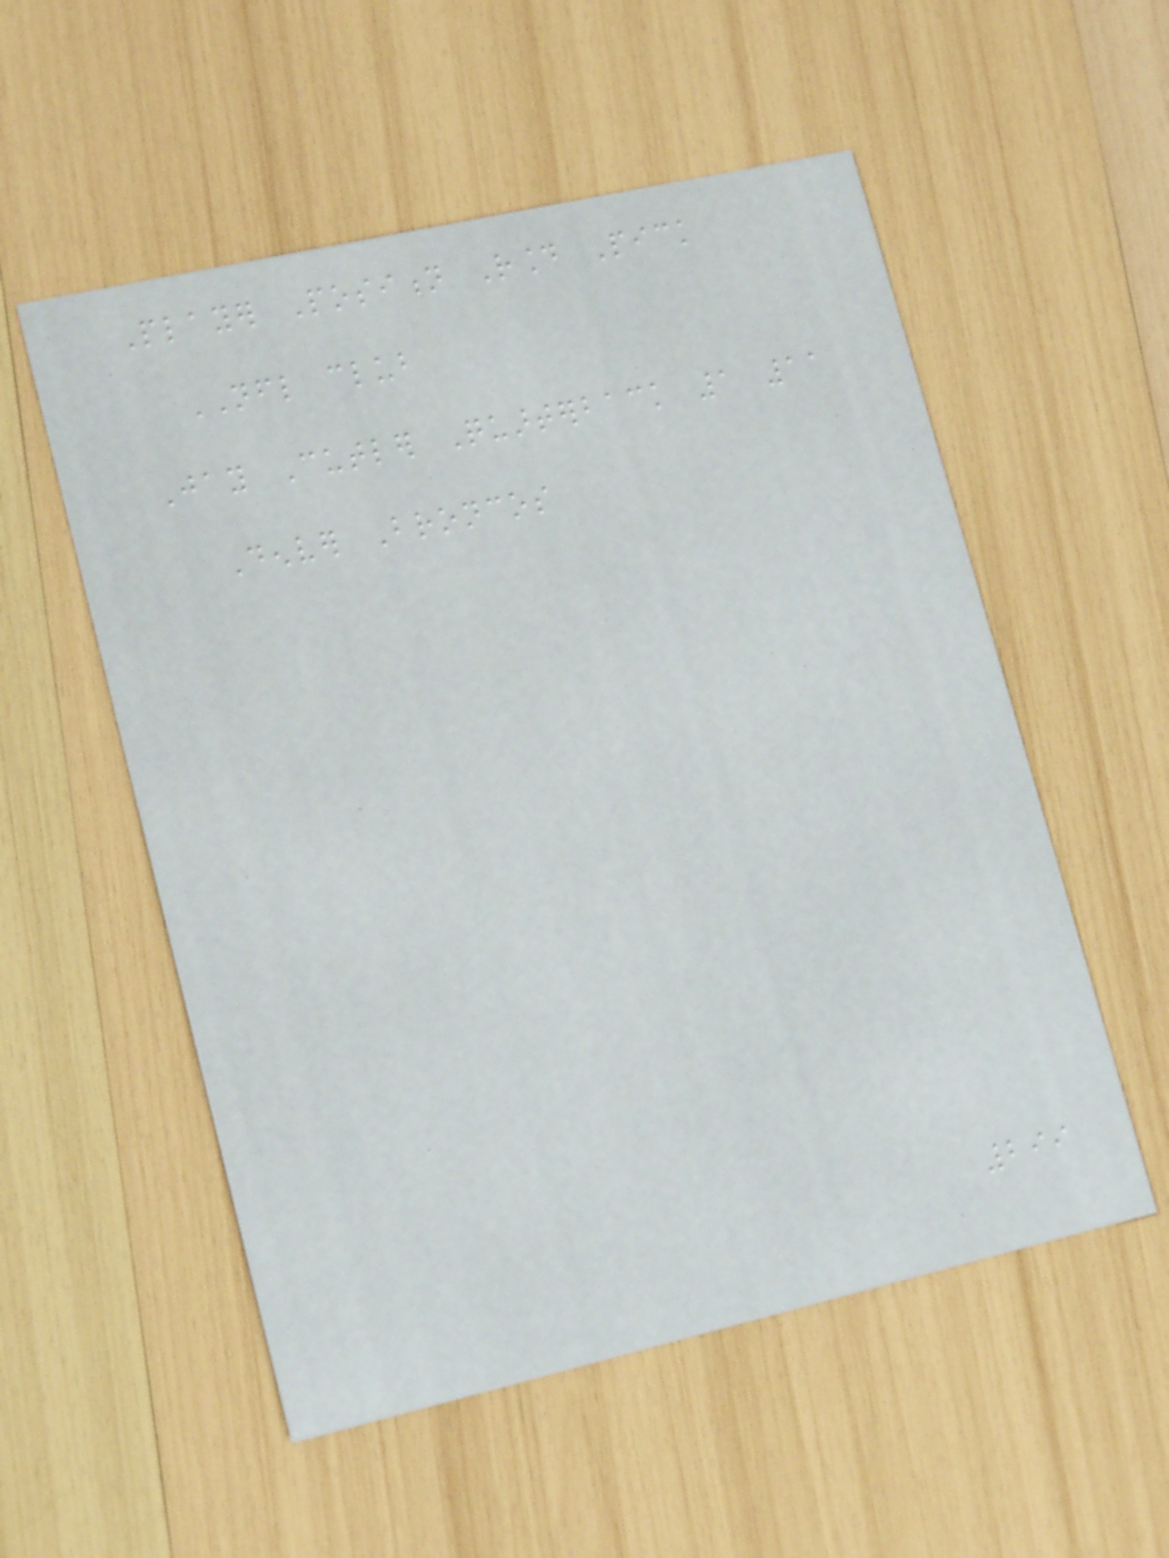Player Position Round Pick
NFL club
Jay Cutler Quarterback 1 11
Denver Broncos
299
